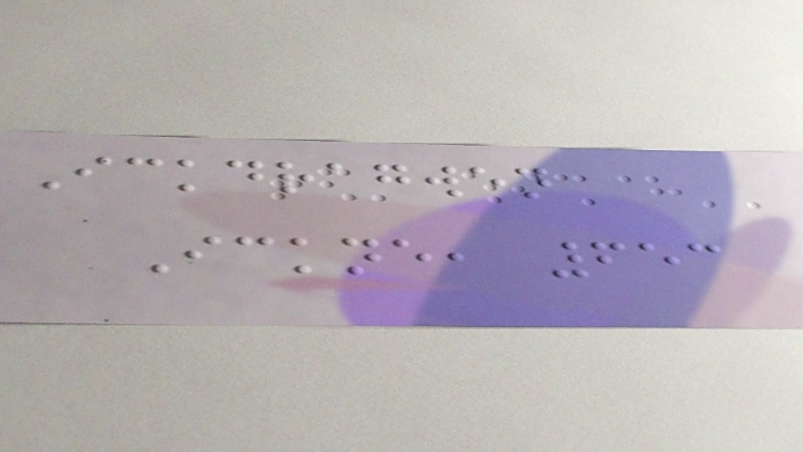Ickdragwen
Ickne, 653
